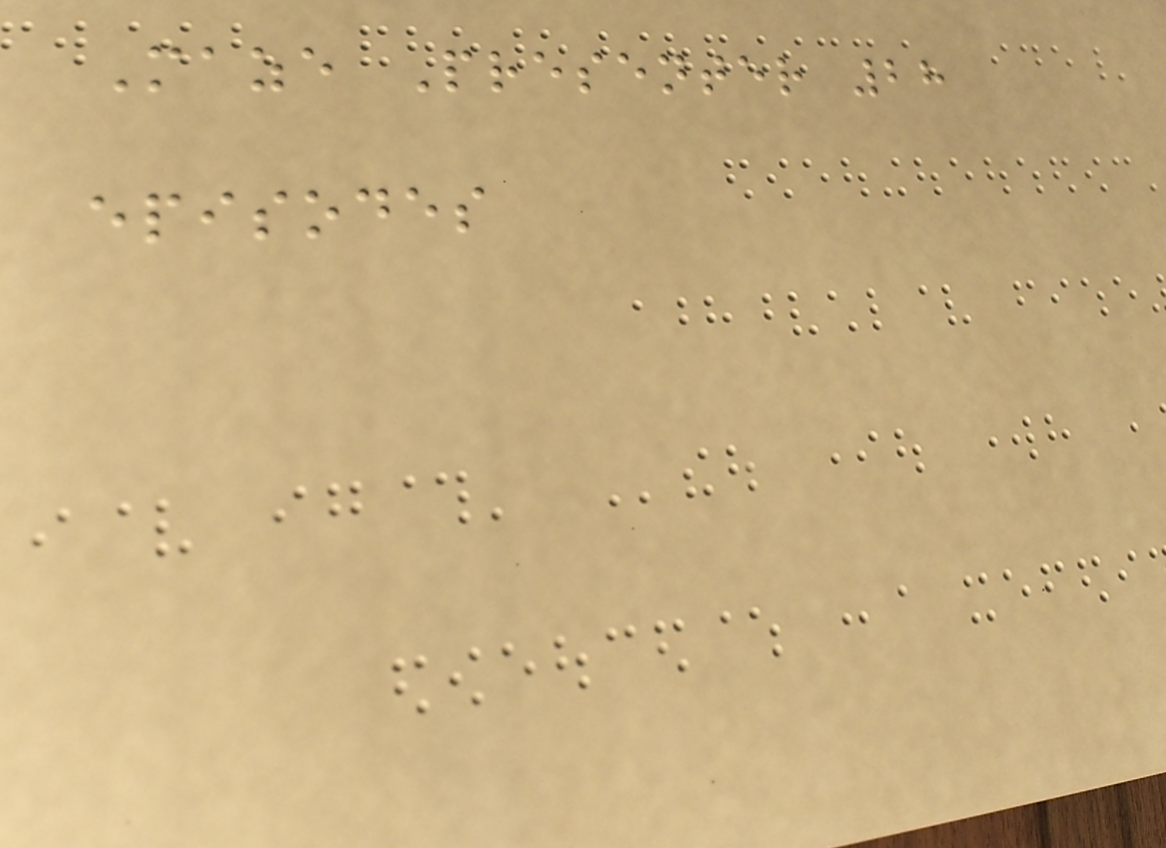Maze Presenter 28
episodes
